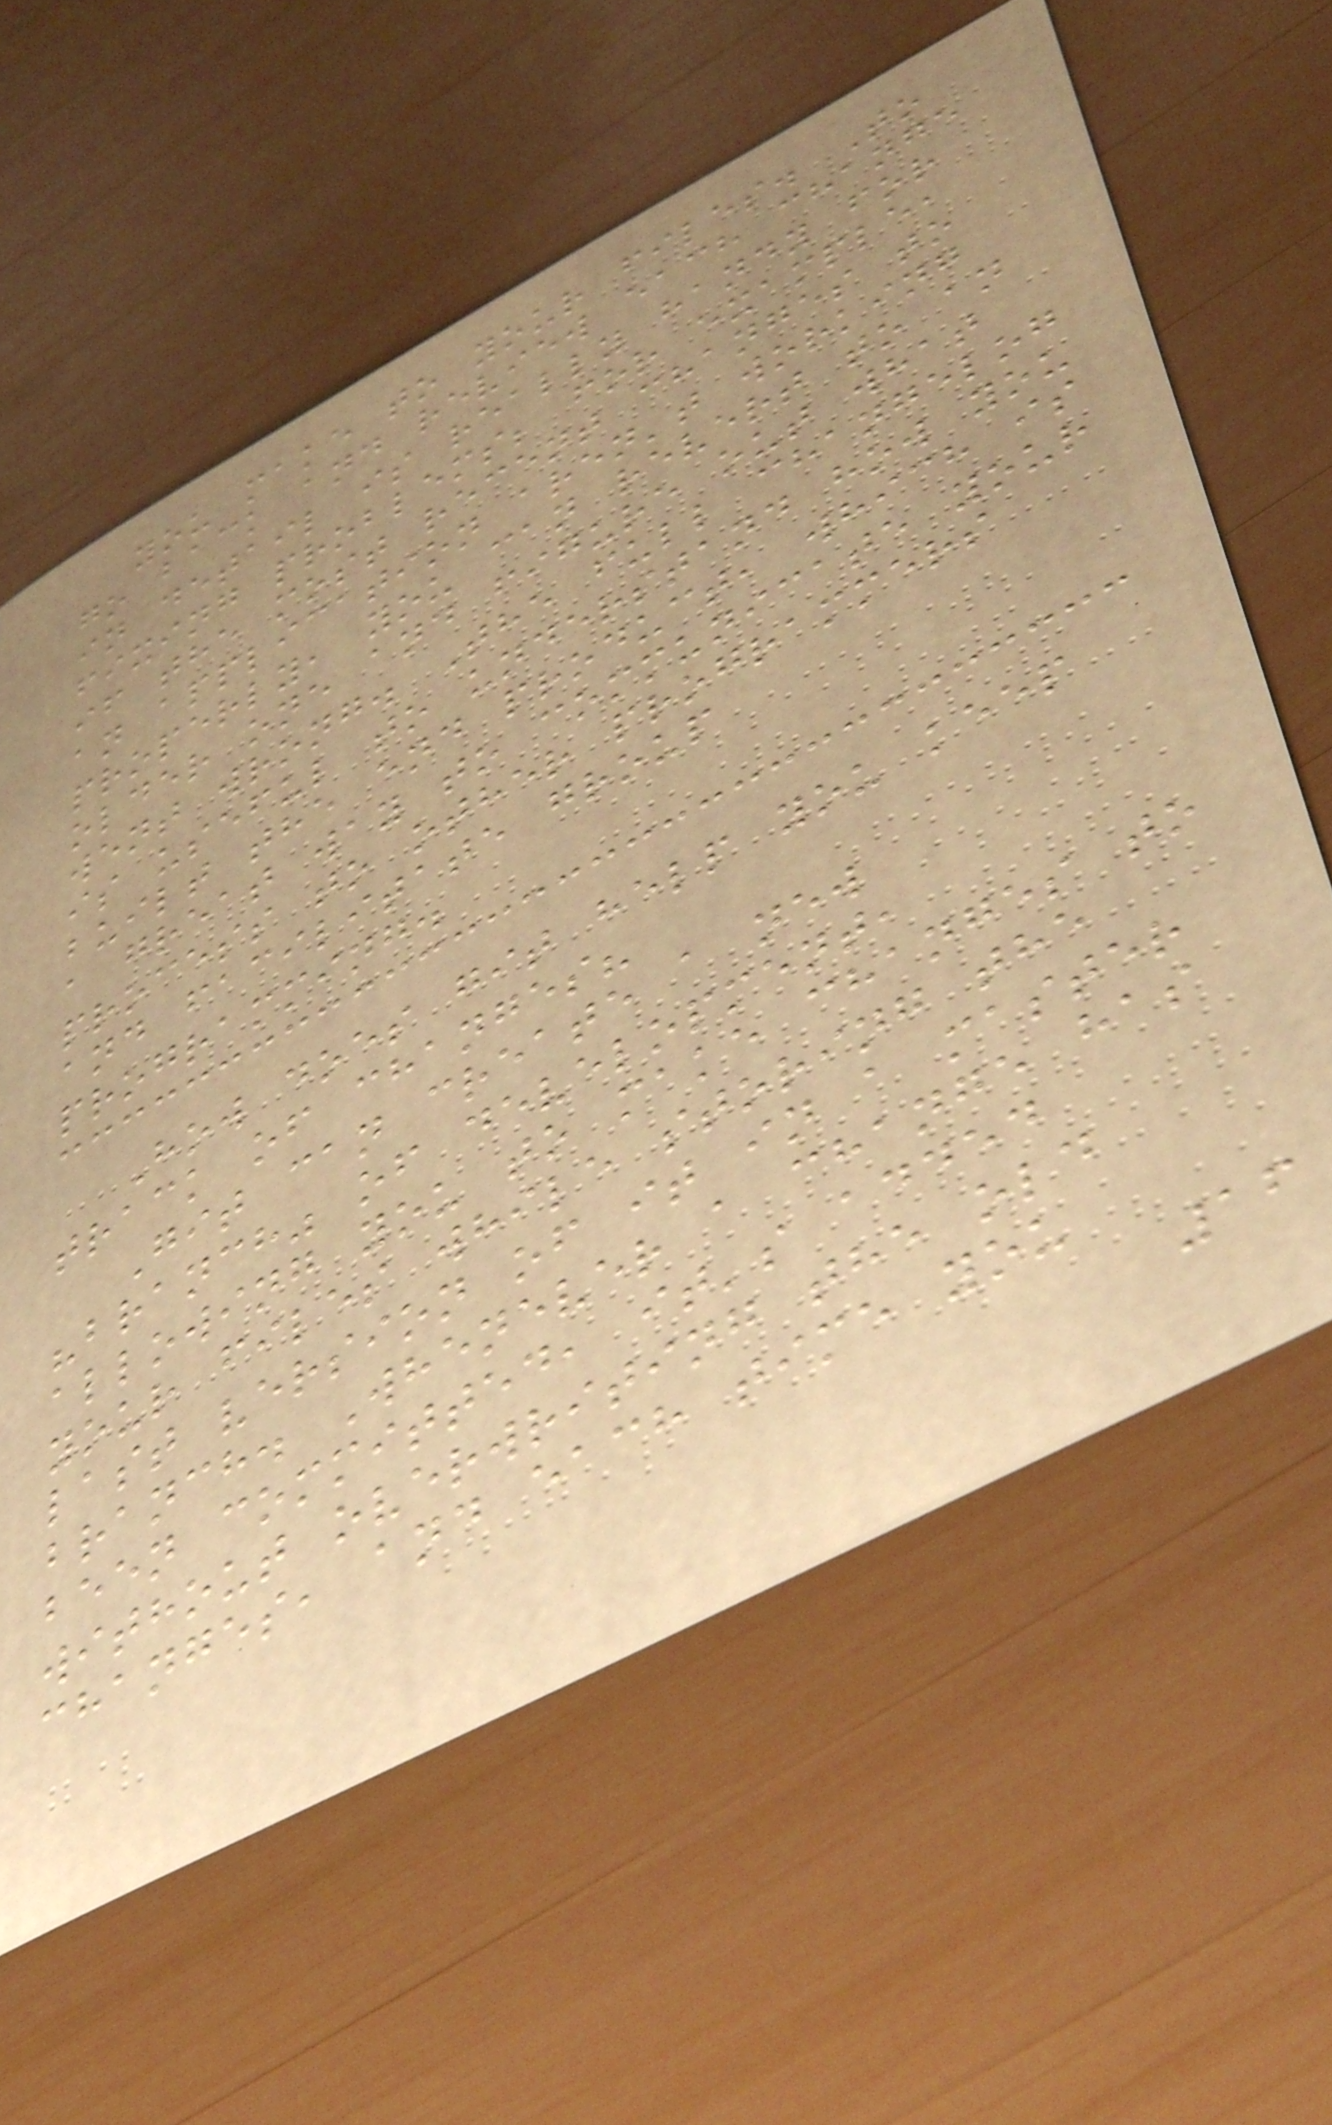you make to your files. To
go back and review each change
in detail is really handy for
fixing problems; for example,
if the most recent changes to
an application aren't working
properly, you can revert to an
older one and figure out what
went wrong. The full changelog
is useful to understand how you
built the end product, which is
a great way to communicate your
process to other programmers
and facilitate group
programming.
How does git help you keep
track of changes?
Git can create a new
"branch" of development,
allowing you to make changes to
your files while storing the
last version of it in a master
branch. Whenever a change has
been committed, it's added
without overwriting the old
changes, and each time you
16
